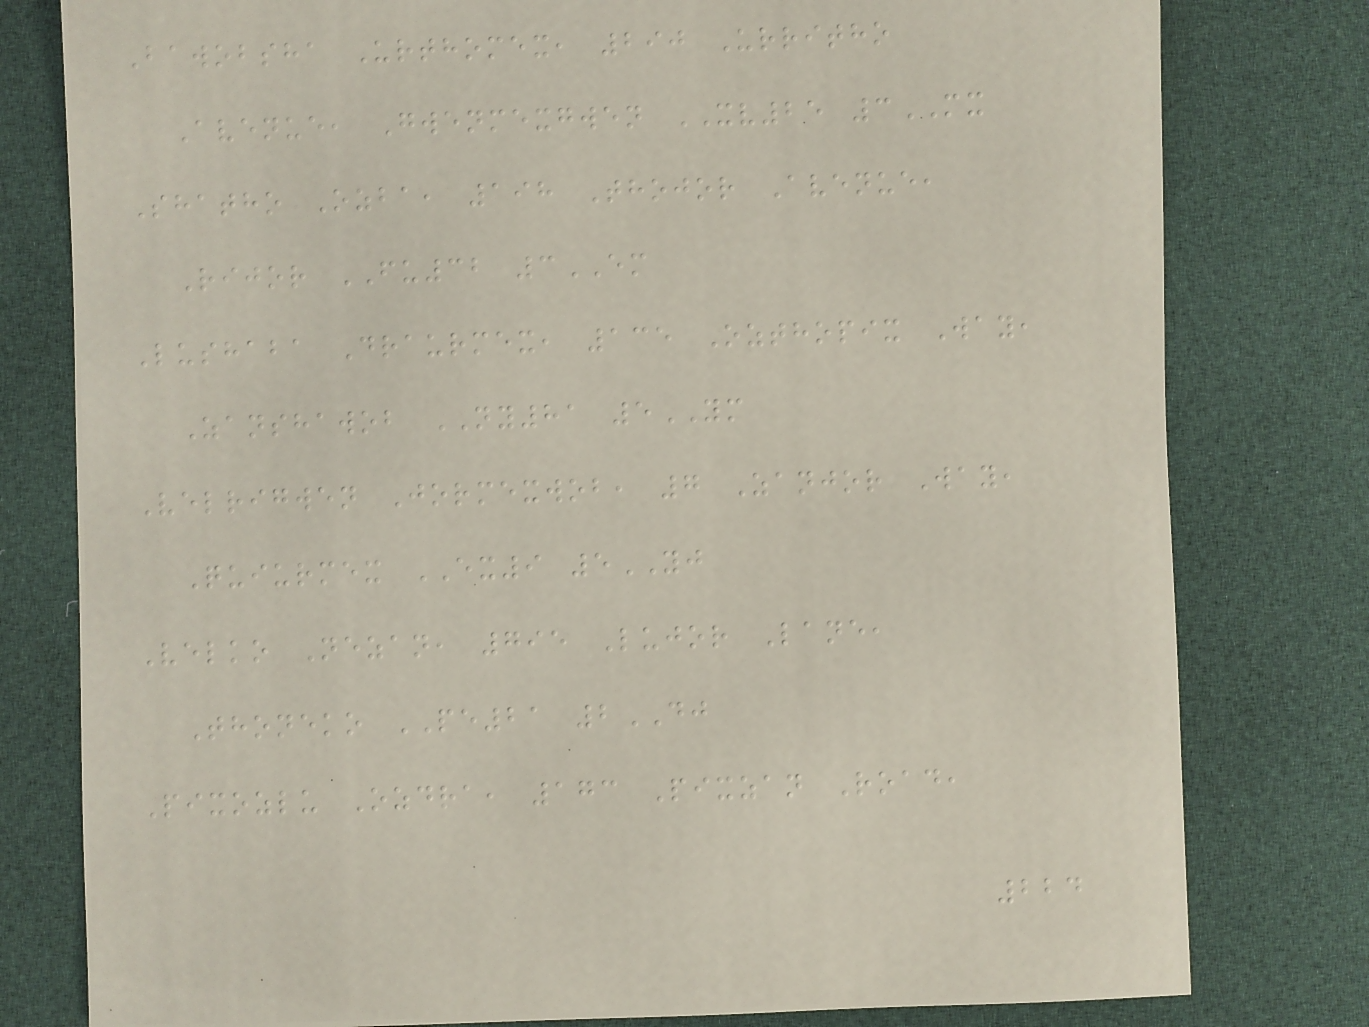Bawobsha Urthomex, 290 Urritho
Avenue, Gwenmexgwen XV25 3MX
Shatho Ozba, 198 Thojor Avenue,
Rijor FU32 3EM
Lushaba Draurmex, 135 Ozthopix Way,
Zanshawob NY81 5YM
Velrigwen Jormexwob, 7 Zanjor Way,
Quiurmex EX9 5YJ
Velko Nezan, 795 Lujor Lane,
Thoneko PE21 2DJ
Pixozlu Ozdra, 173 Pixzan Road,
224
